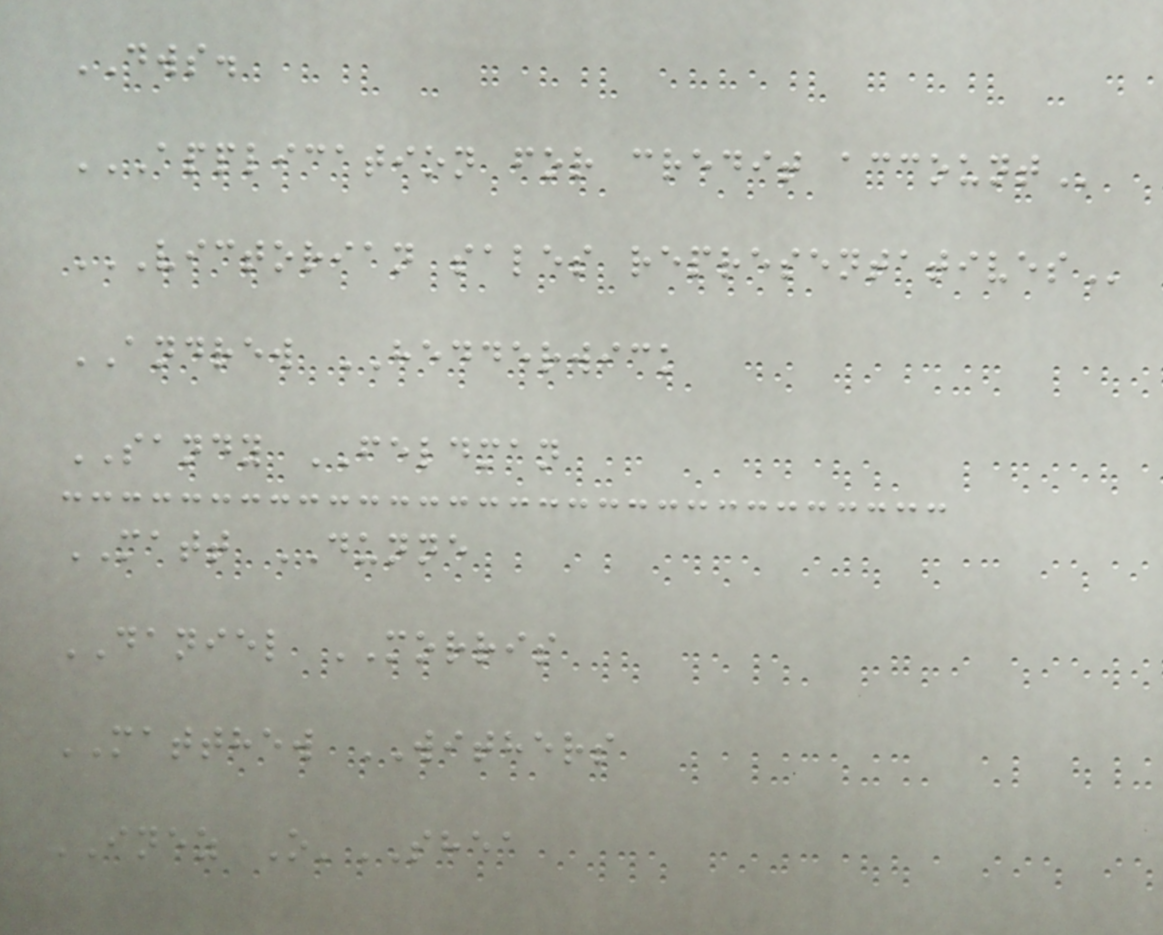DWS.
APPLICATION FOR CREDIT ACCOUNT
VICTORIAN SALES REPRESENTATIVES
ANDREW HEDDERWICK
SANDY FELDMAN
MATT DUNNE
DANIEL MORRIS
MATTHEW WITHERS
INEZ O'SHEA
